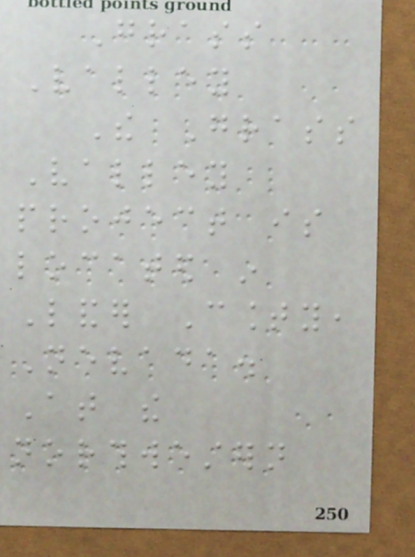Grass
Valley
The Grass
Valley
project is
located in
Lander County,
Nevada.
At the
northwestern
